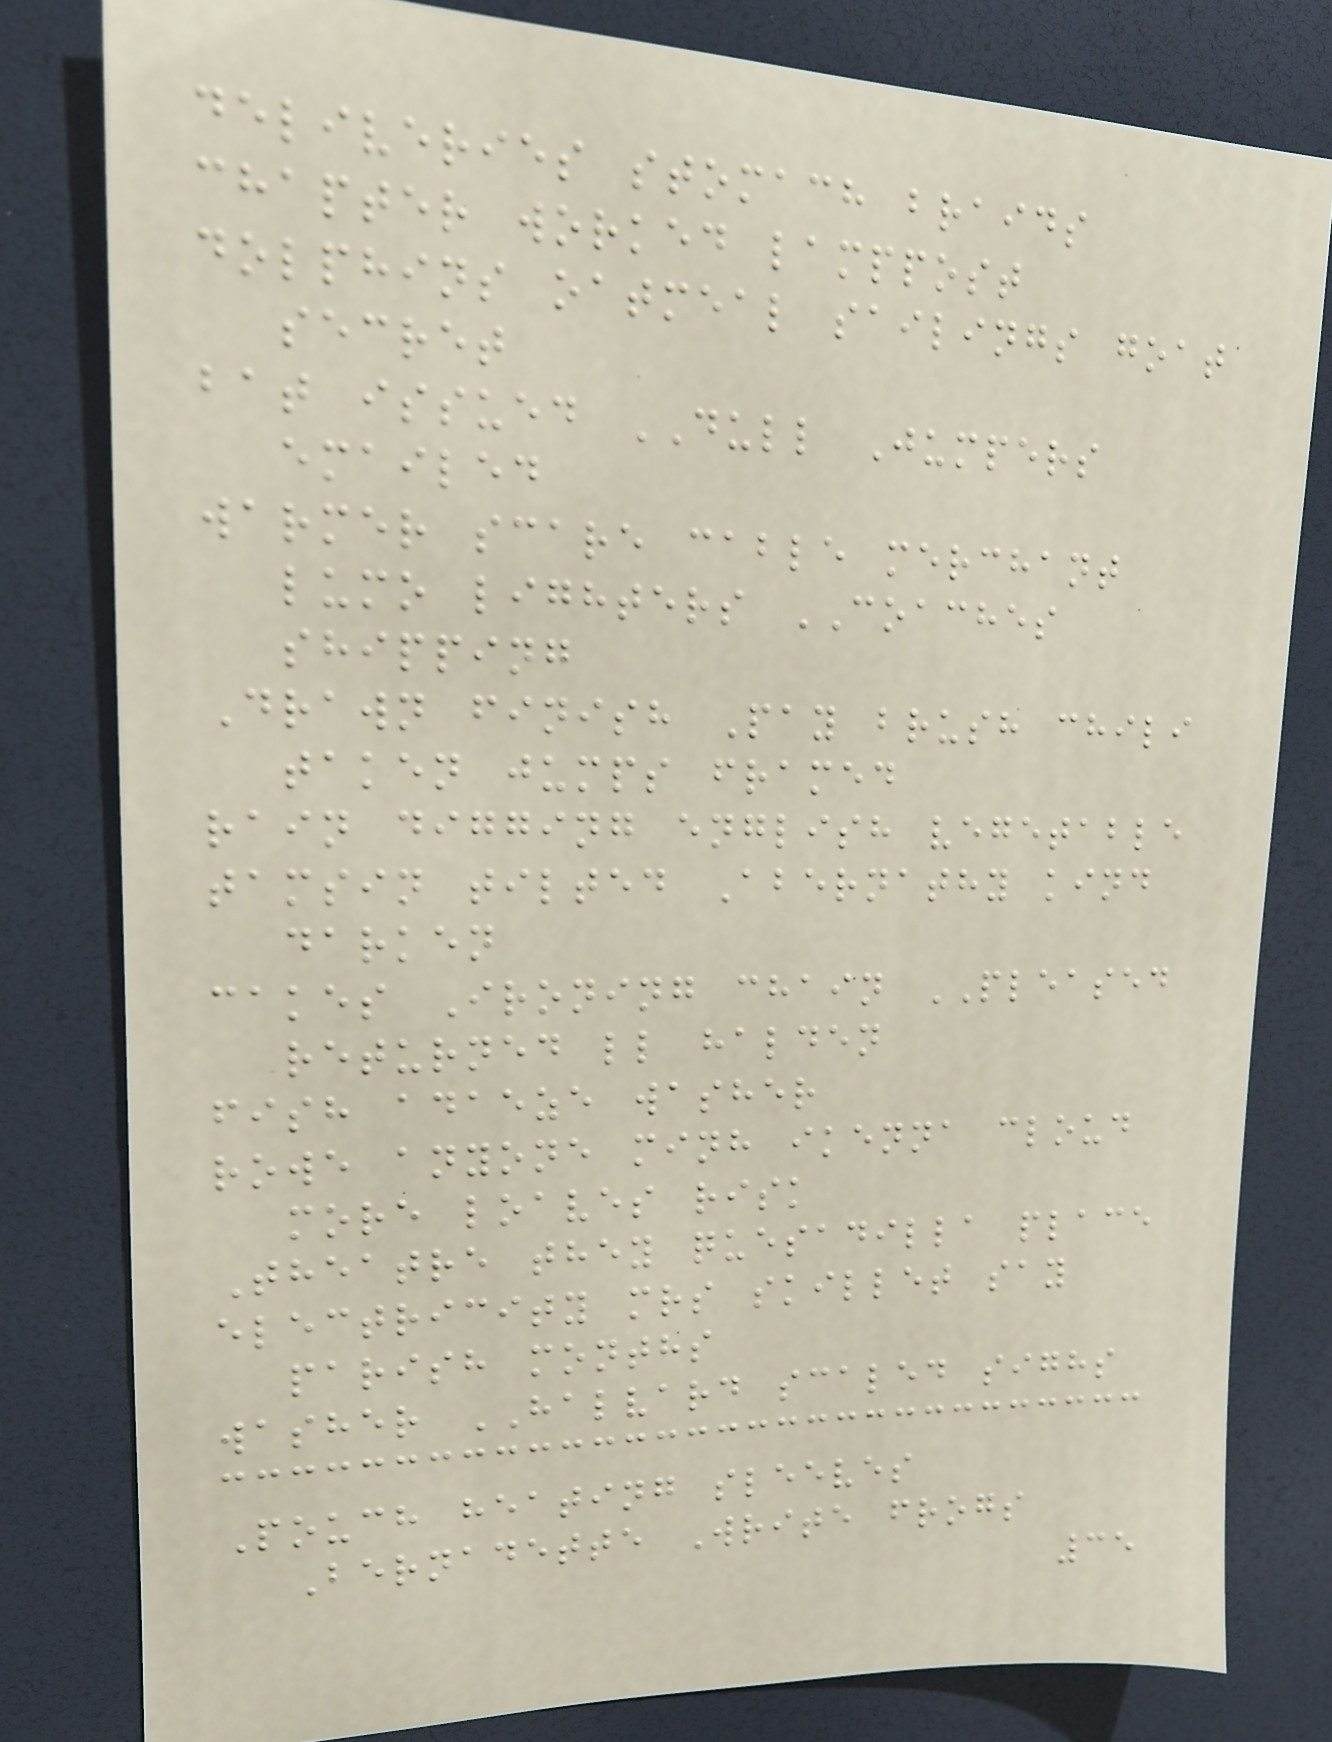deliveries stomach braids
chapter worked lamppost
dolphins oatmeal sailings goat
secret
bat issued DULL Jumpers
emailed
warmer scare cable merchant
lumo lighters COACHES
shipping
Drawn finish Pay brush chili
taken jumps framed
rain digging english vegetable
tamsin tilted Abernathy kind
darken
cakes Ironing chain PLEASED
returned ll halden
fish adaeze washer
rowe anyone minh ikenna cloud
more loaves risk
Theatre they quesadilla place
electricity mrs skillet say
parish months
washer HALVARD scaled sighs
Pouch heating sleeves
Bernadette Write frogs
35
